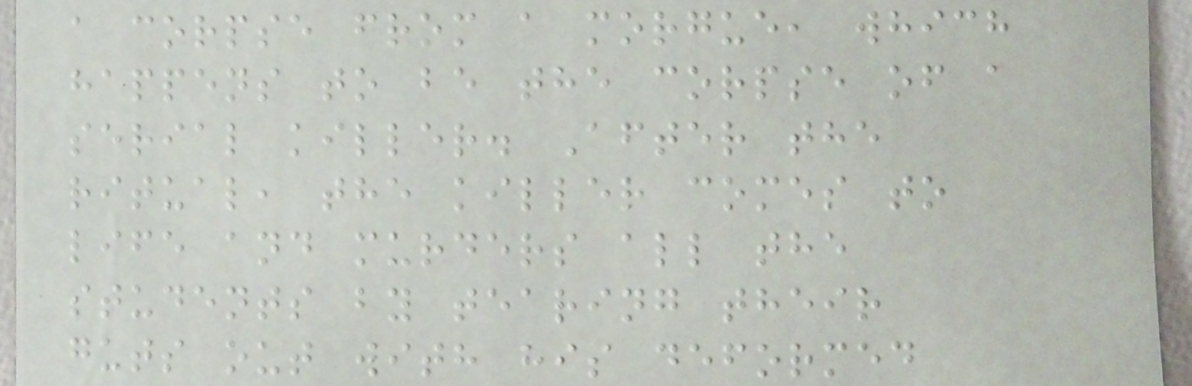a corpse from a morgue, which
happens to be the corpse of a
serial killer. After the
ritual, the killer comes to
life and murders all the
students by tearing their
guts out with his deformed
